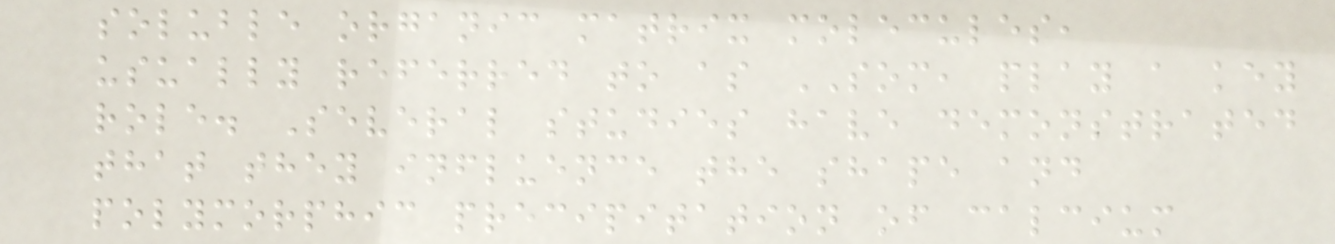soluble organic matrix molecules,
usually referred to as SOM, play a key
role. Several studies have demonstrated
that they influence the shape and
polymorphic precipitation of calcium
